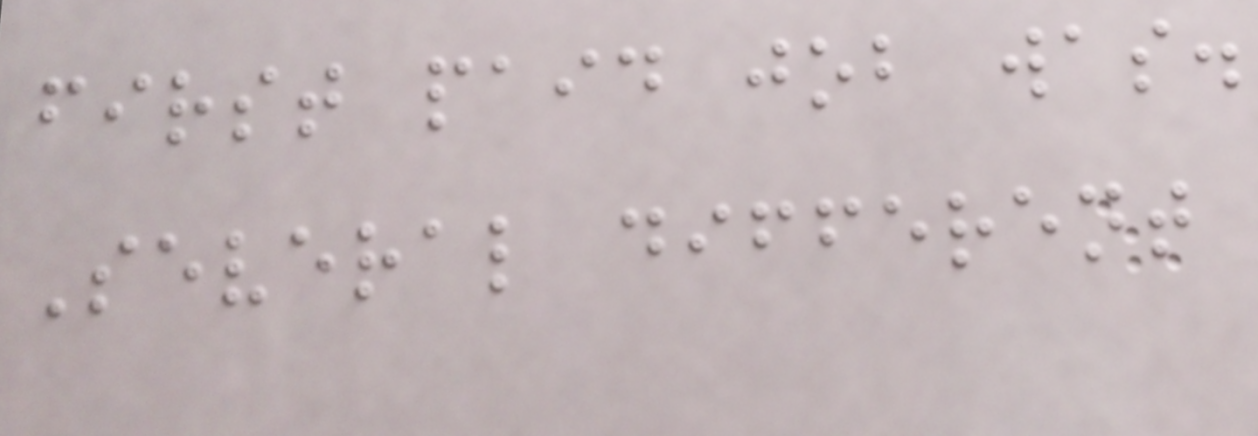first paid job was.
Several different
